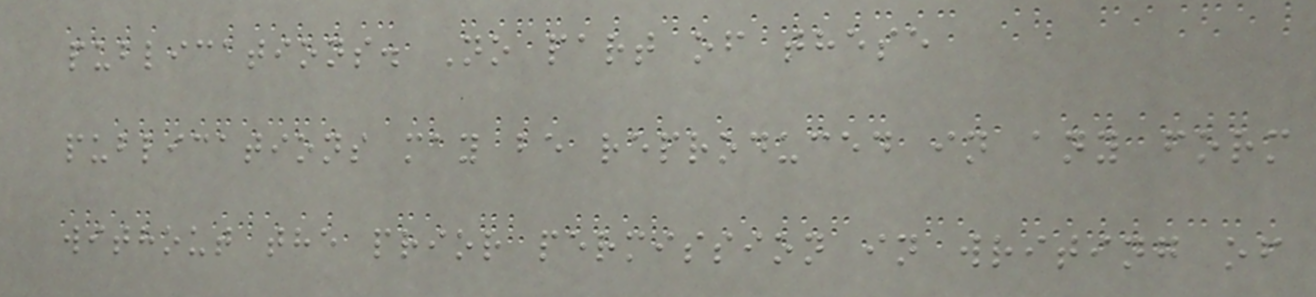publications. No part of these
publications may be reproduced in any form
without the prior permission in writing of
